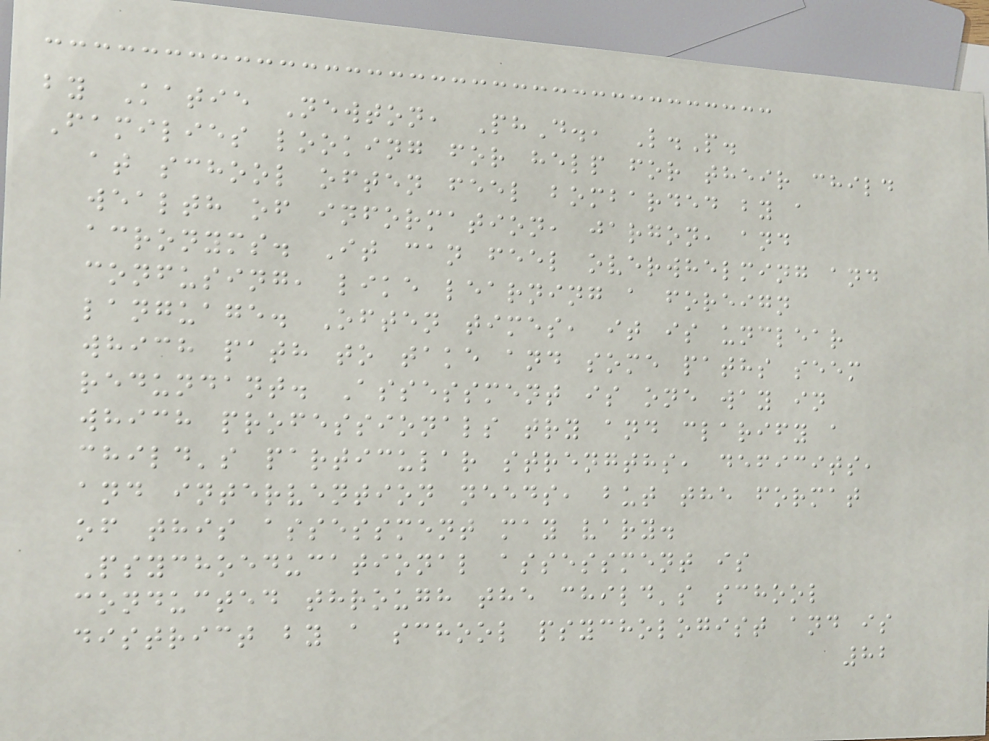by Katie Newton, PhD., L.P.
Families looking for help for their child
at school often feel bombarded by a
wealth of information, jargon, and
acronyms. It can feel overwhelming and
confusing, like learning a foreign
language. Often times, it is unclear
which path to take and some paths seem
redundant. Assessment is one way in
which professionals try and clarify a
child's particular strengths, deficits,
and intervention needs, but the format
of this assessment may vary.
Psychoeducational assessment is
conducted through the child's school
district by a school psychologist and is
82
